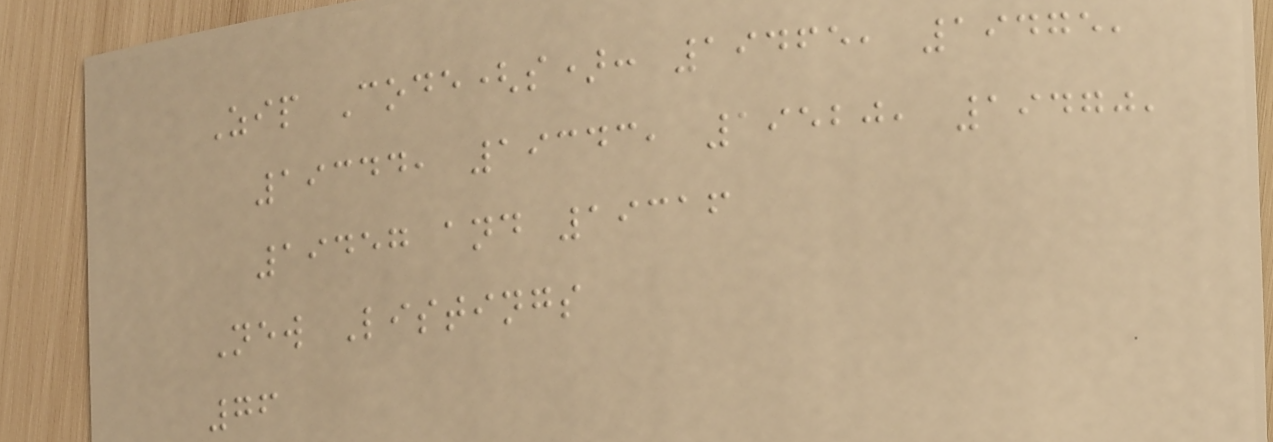Zip Code(s): 19465, 19475,
19344, 19343, 19520, 19470,
19457 and 19316
New Listings
76
